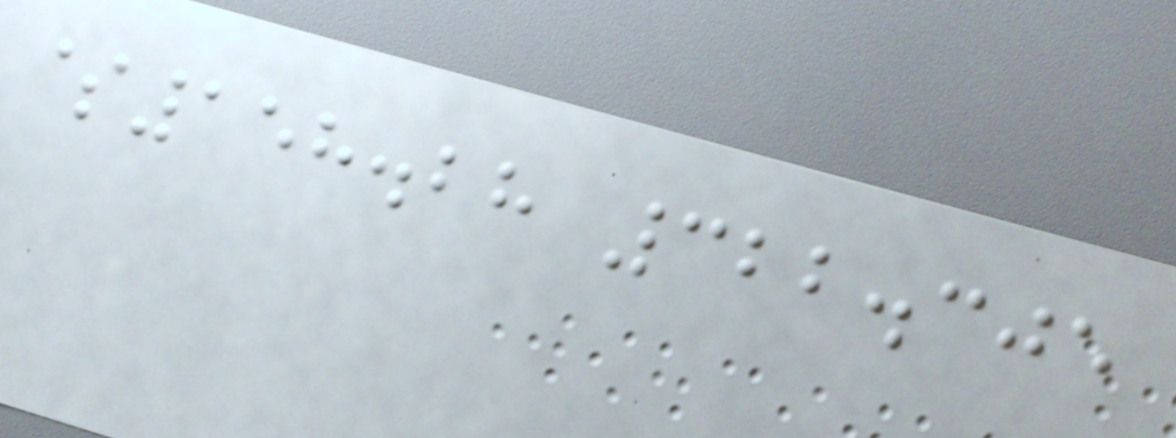$158.28 322.305
